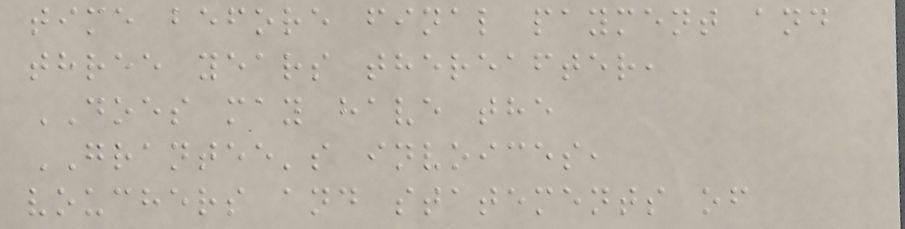time before final payment and
three years thereafter,
DOES may have the
GRANTEE's invoices,
vouchers and statements of
